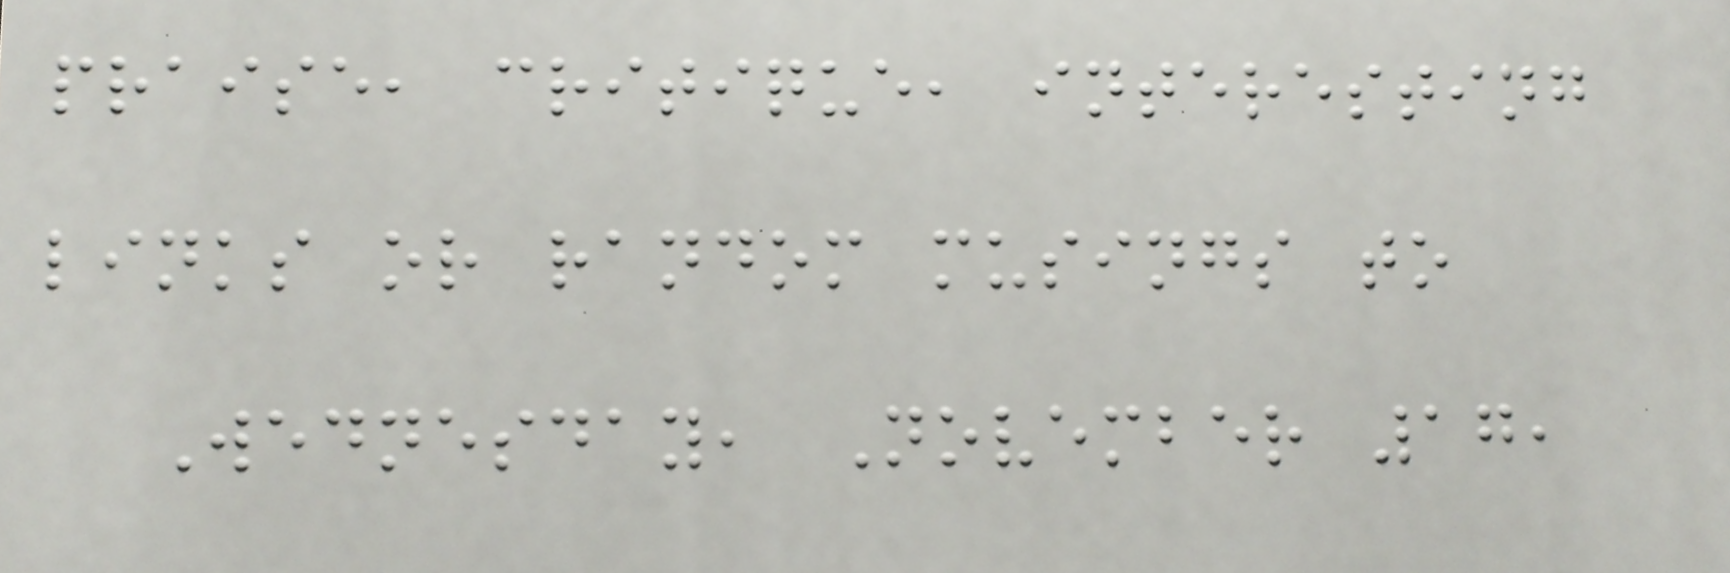praise, critique, interesting
links or random musings to
Wednesday, November 17,
